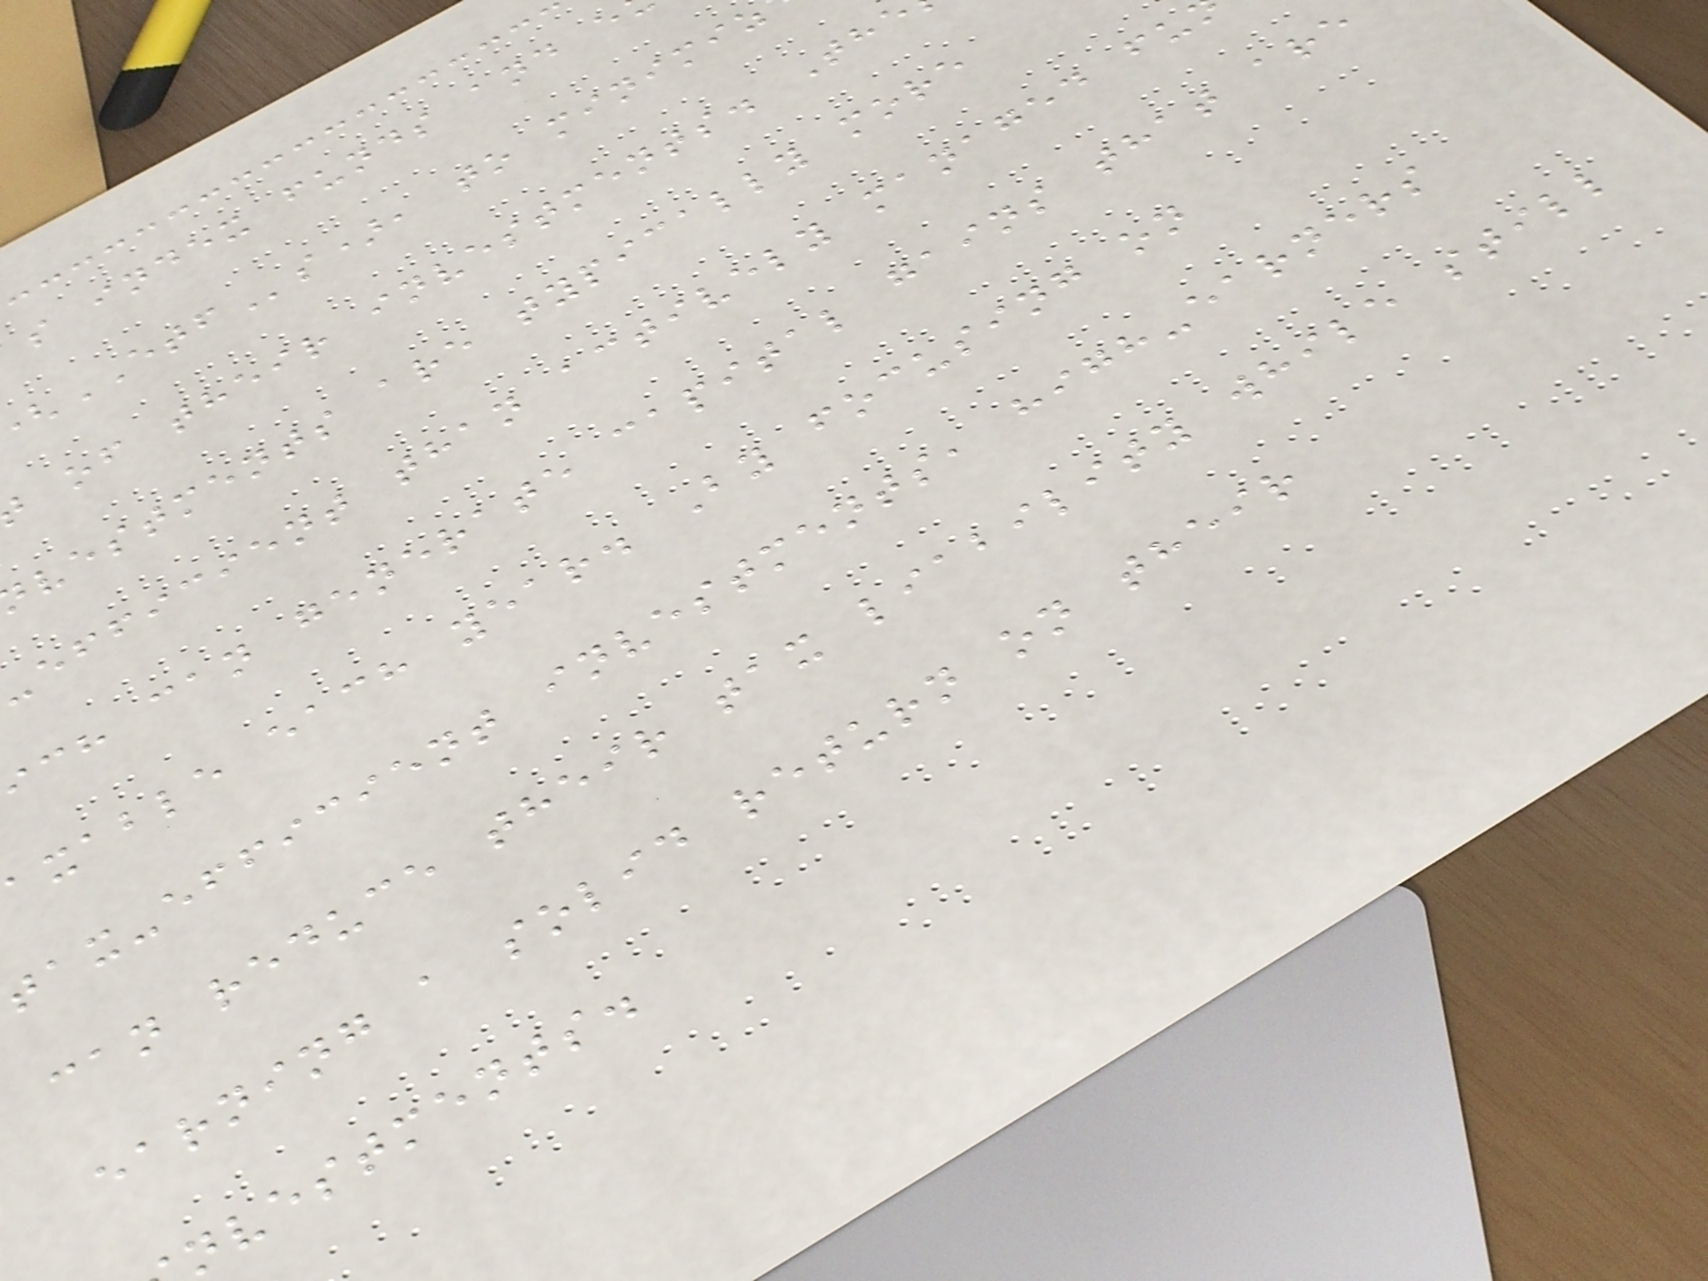s index funds and e
ETFs), to minimiz
of their investments. The
vestments are typically more
efficient than actively managed fu
ich can generate capital gains that are
axable each year. By focusing on
tax-efficient investments, high-earners
can reduce their tax liability while still
earning a solid return on their
nvestments.
